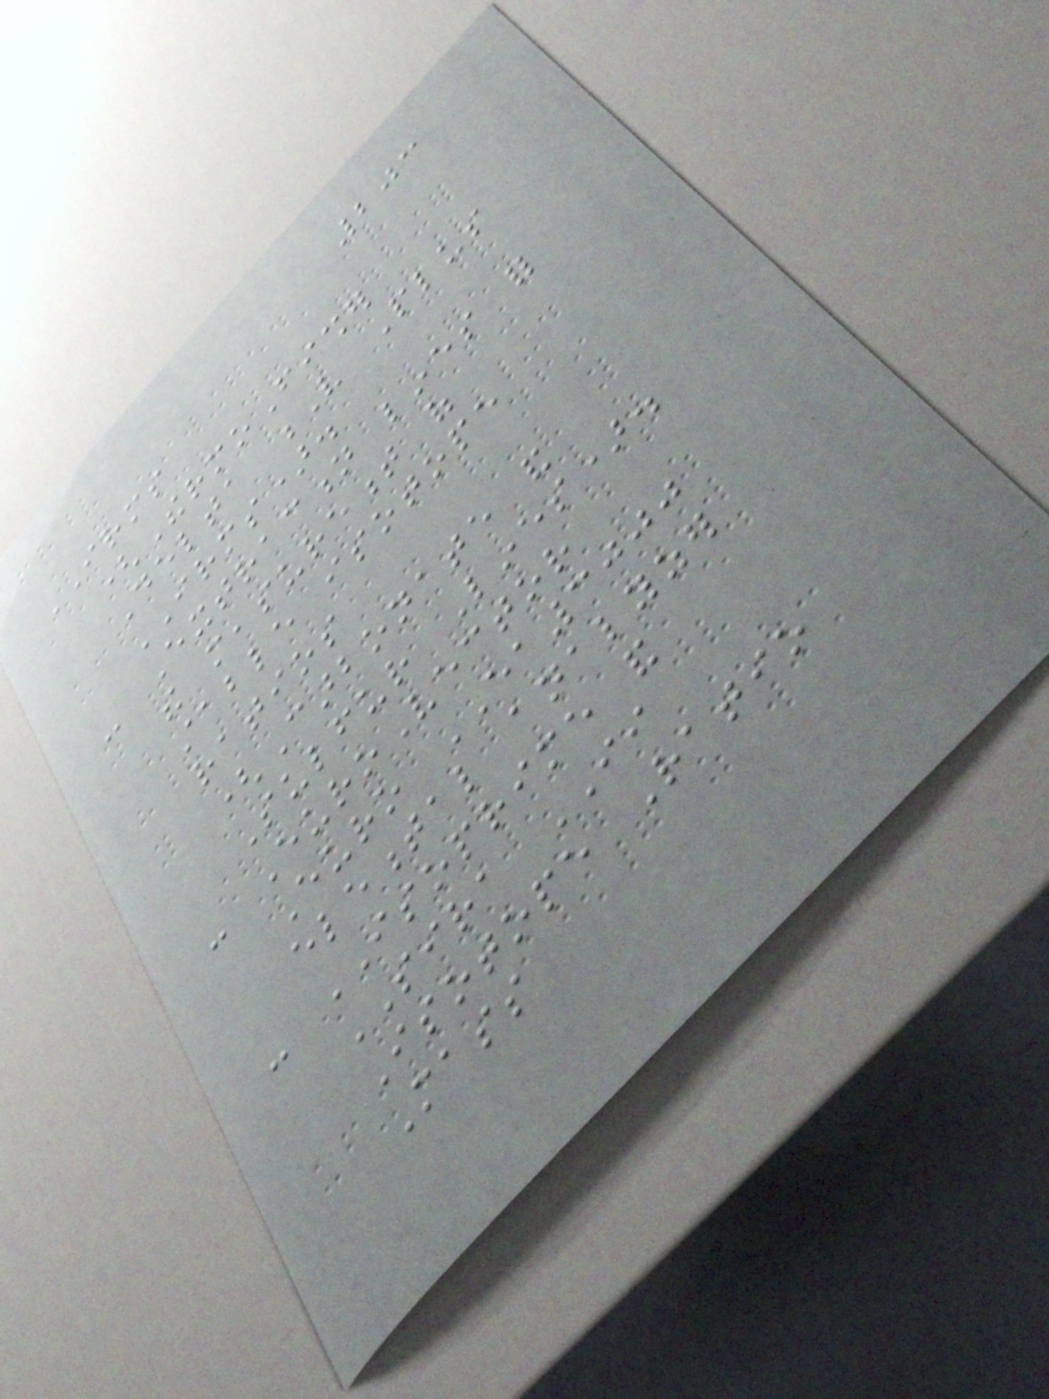203
IRMS
(ThermoFisher
Delta V Plus
IRMS).
- Extraction lines for
the measurement of
stable isotope
ratios
(Carbonate and
Sulfur Lines).
- EuroVector
Euro EA3000
elemental analyzer
- ISOPRIME and
SIRA II
Isotope Ratio
Mass
